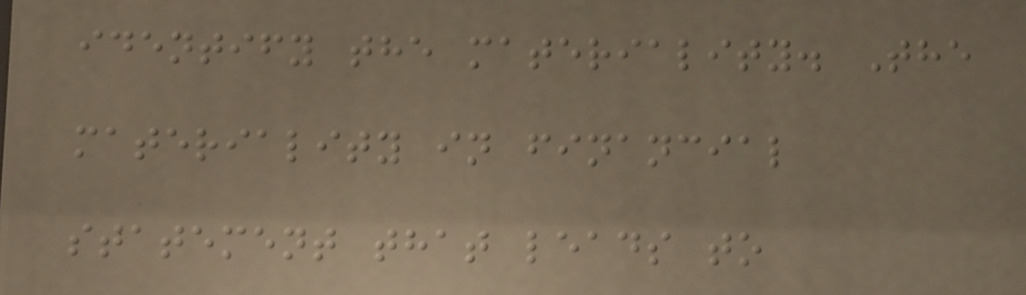identify the materiality. The
materiality in financial
statement that leads to
